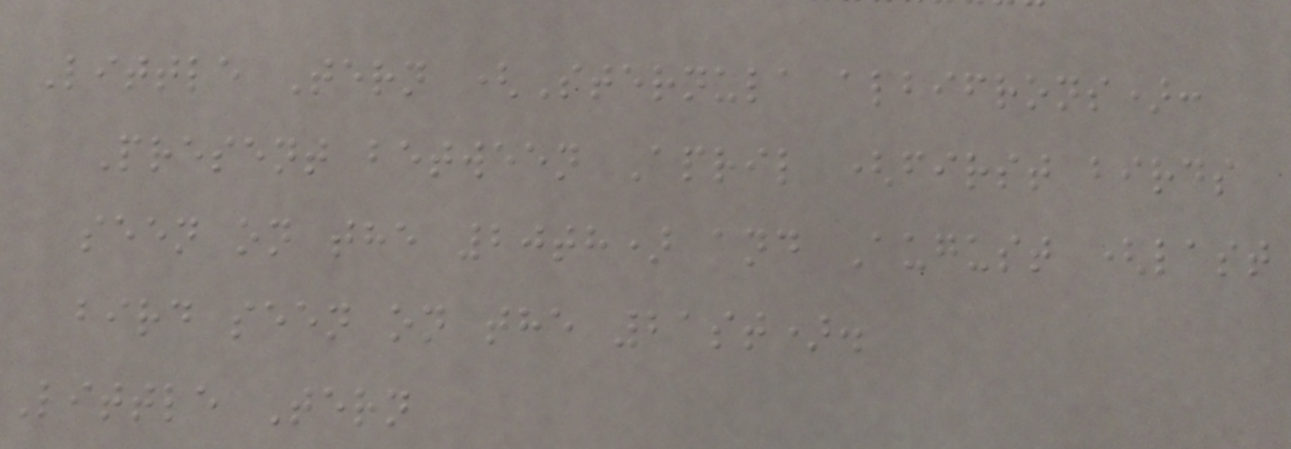Little Tern (Sternula albifrons):
Present between April (first birds
seen on the 20th) and August (last
bird seen on the 21st).
Little Tern
